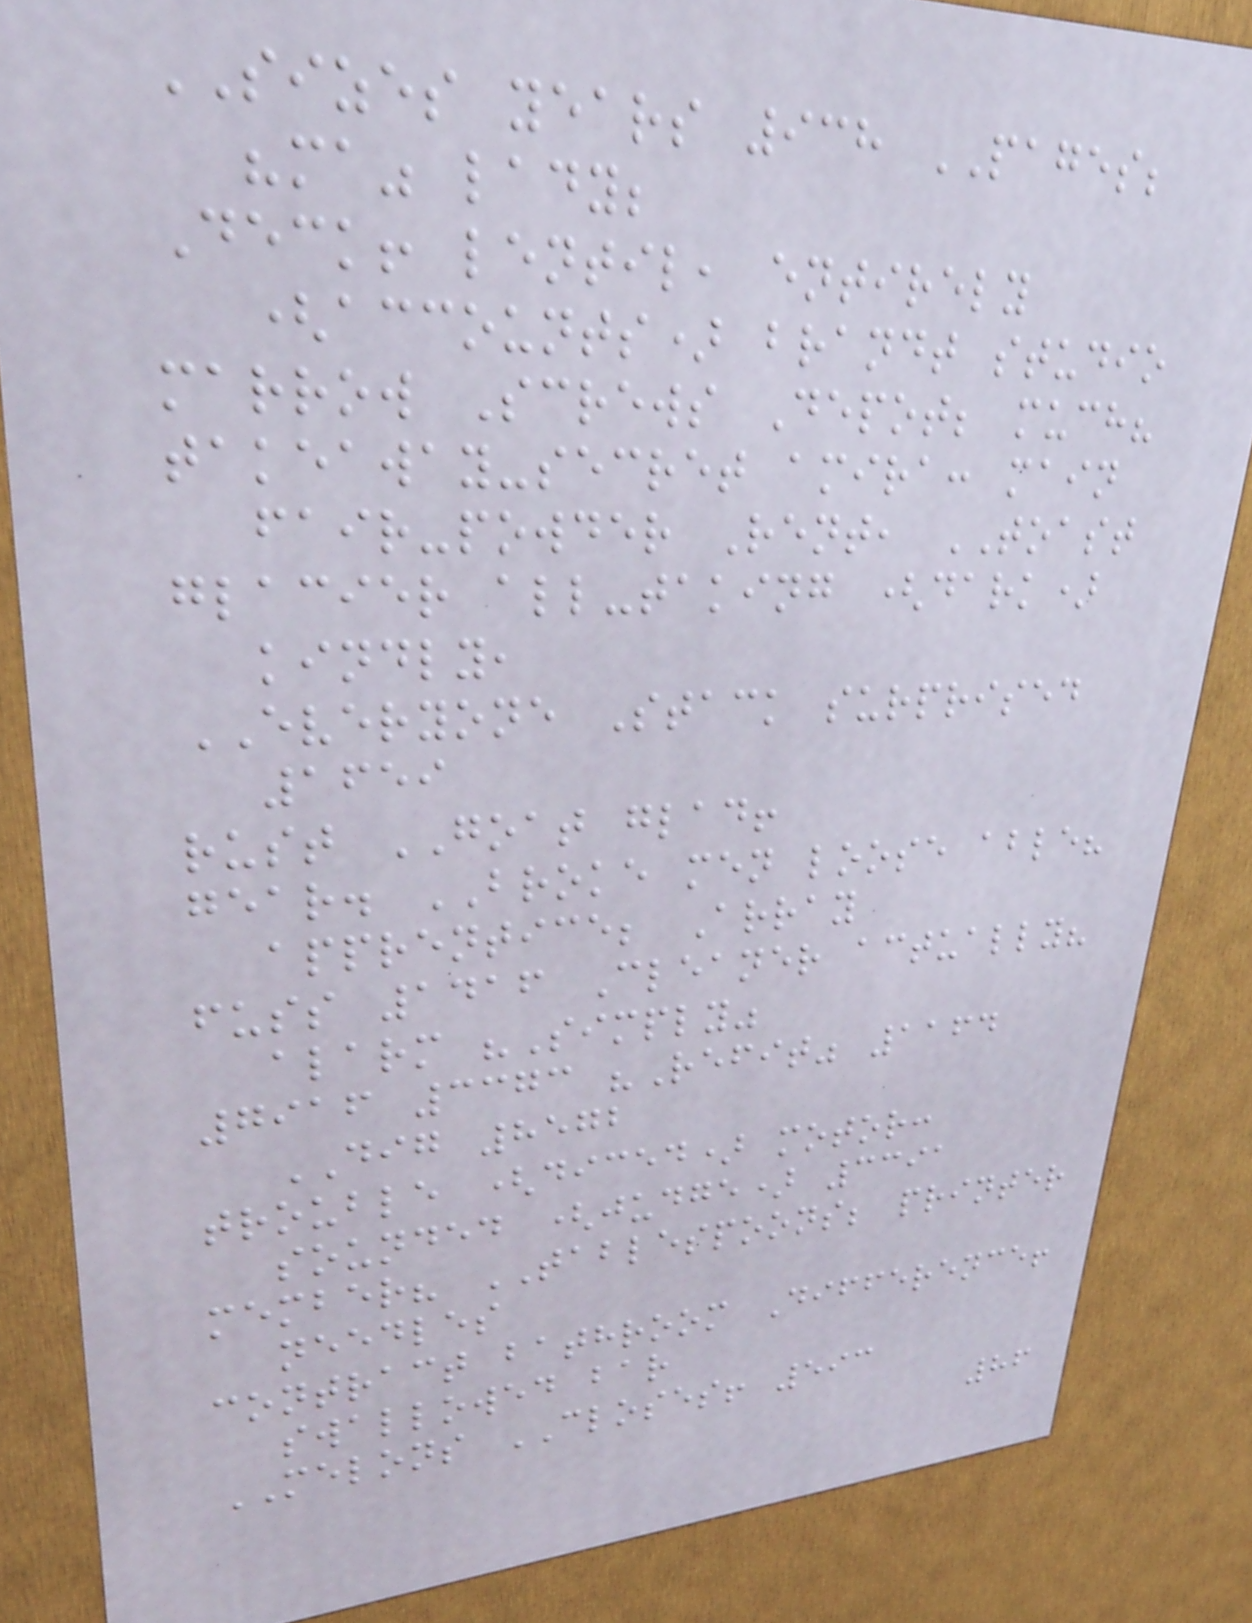SIZES years 938 PAGES;
"ma" lady;
Deck! lentil, entirely
(accounts) brandt studio
marrow Screws Depot; much?
takeaway-secret amira: main
fair-powder Rent, TOAST
glacier all-taking (dark)
kindly,
EVERYONE Stack surprised
1659
rust GOAT glad!
gear. BROKE men loose able?
apprentice; Array
fuss 1416 Cleaner actually?
alarm "Simply"
7916 3373 "Refit" 1164
DIG 8572
trouble (diced) motor:
sounded (judge) 3391
member? TABLESPOONS; printer
needles
contract bathroom Difference!
swallowed bar
MELONS CLOSES! 593
86
